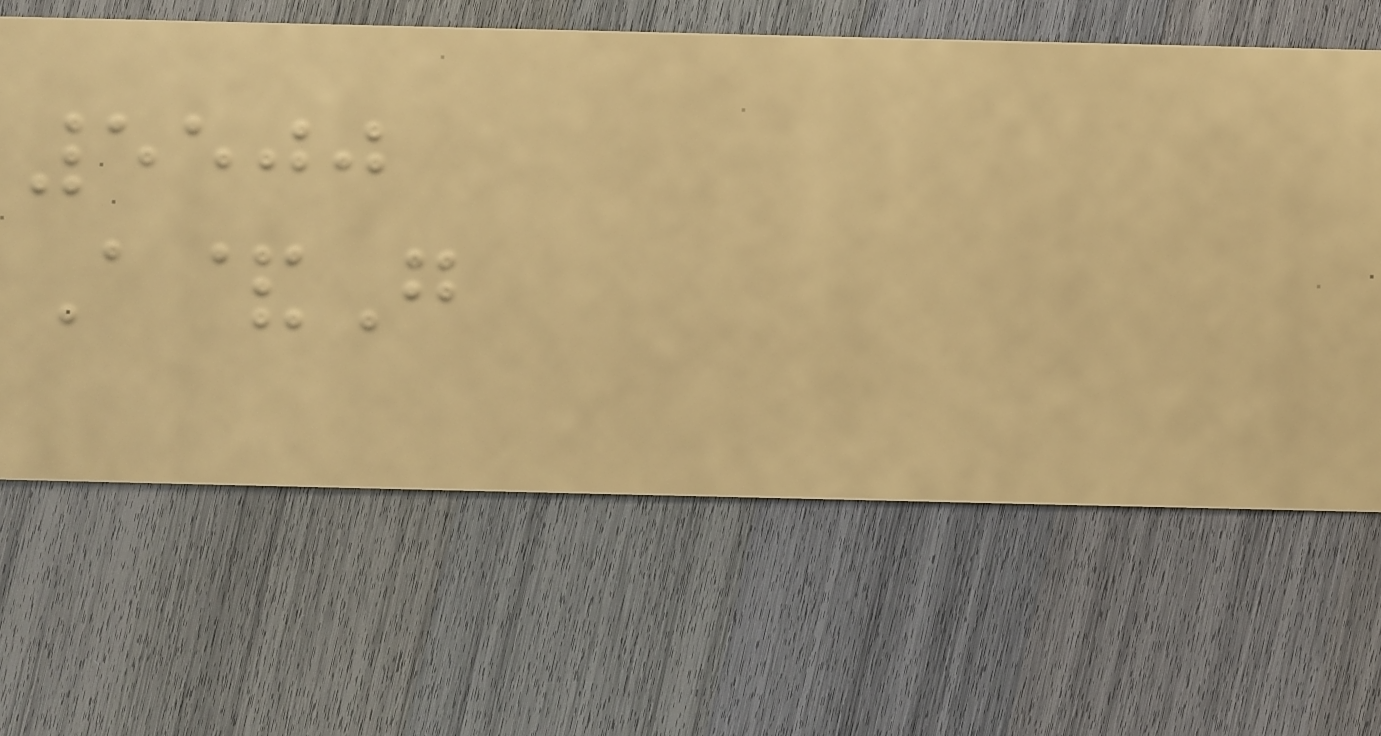5500
A&G
